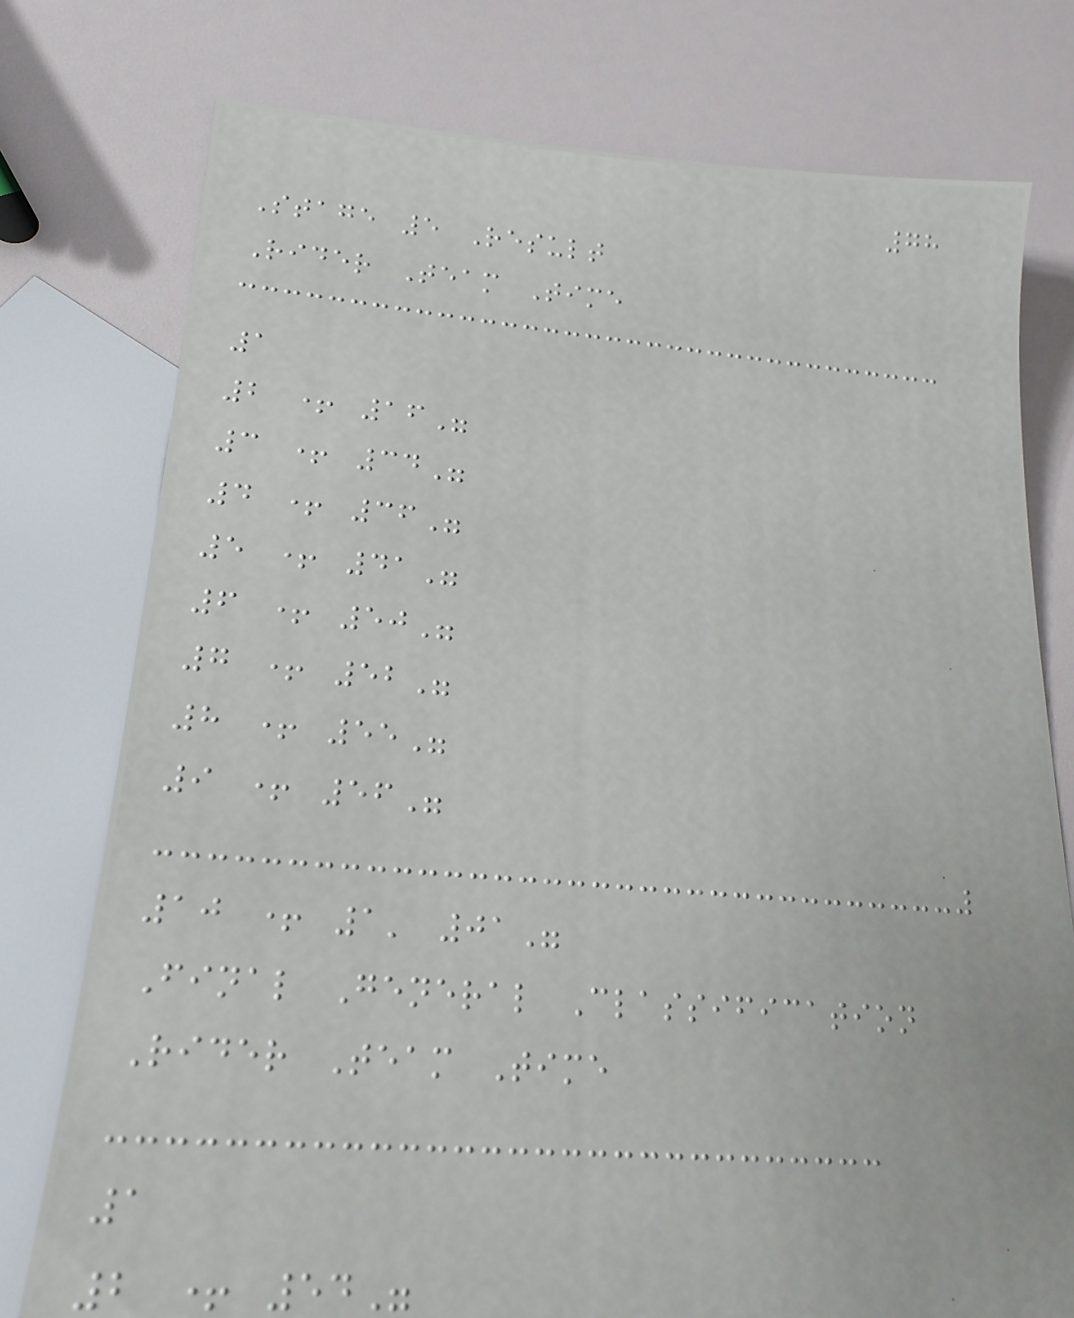78
Stage 5 Result
Rider Team Time
1
2 + 16"
3 + 34"
4 + 36"
5 + 41"
6 + 50"
7 + 52"
8 + 55"
9 + 56"
10 + 1' 01"
Final General Classification
Rider Team Time
1
2 + 54"
